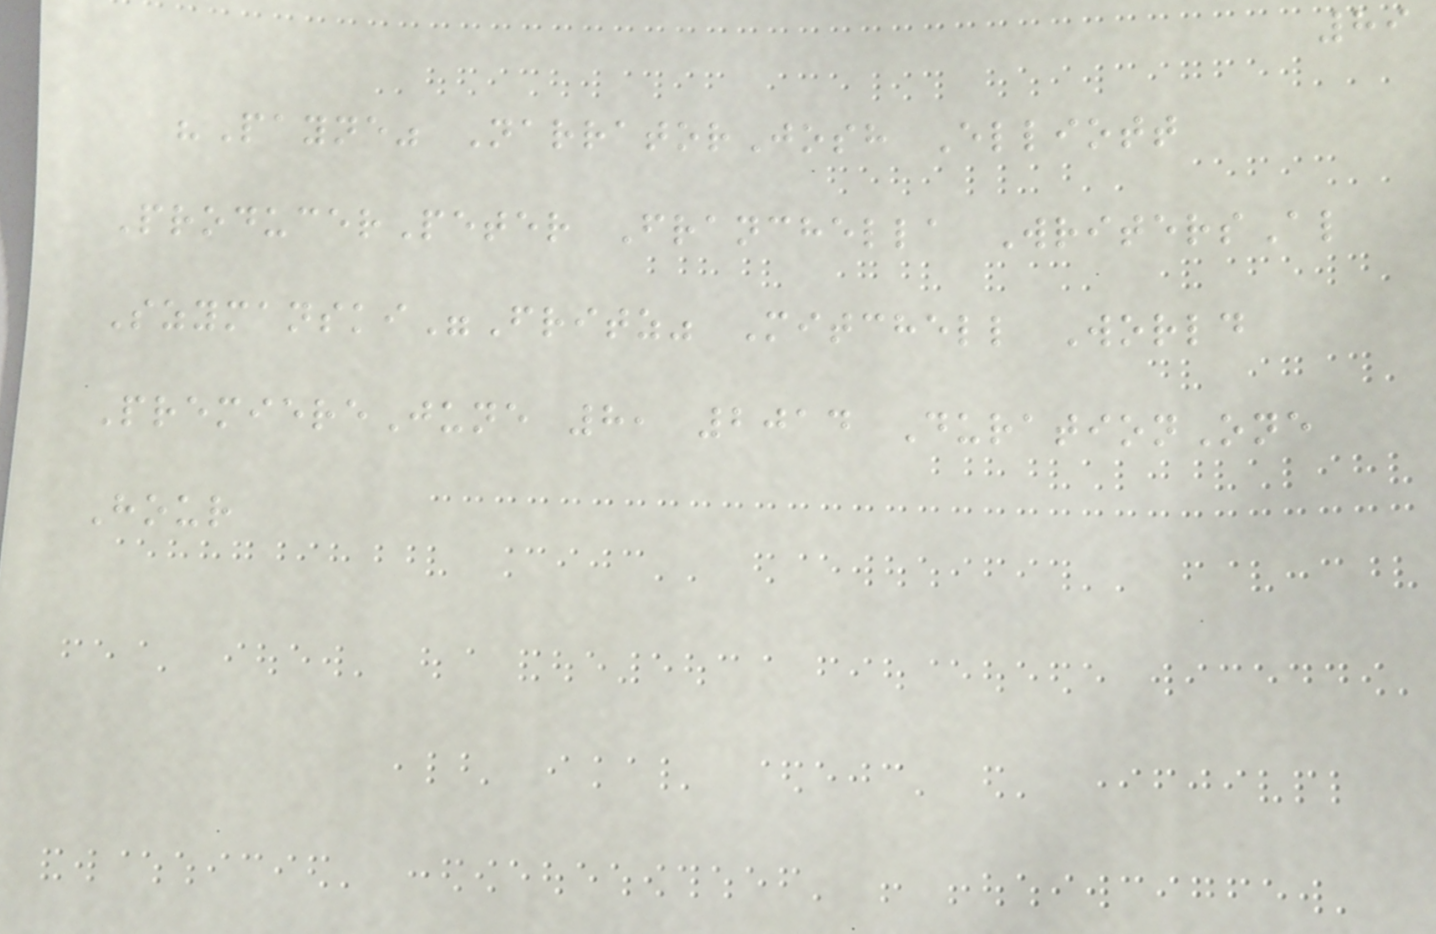89
"Payne" NarratorJosh Elliott
ProducerPeter Franchella WritersAl
Szymanski"Fritz" Mitchell World
PremiereJune 8, 2014 DurationOne
Hour
